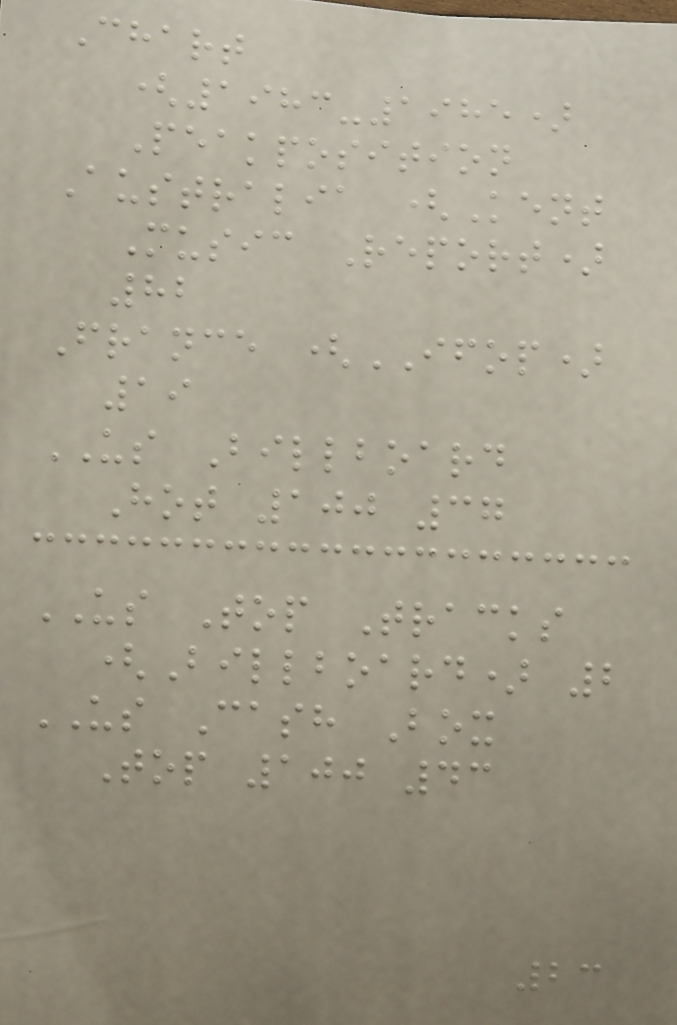Chart
(1983-1985)
Peakposition
Australia (Kent
Music Report)
82
France (IFOP)
19
US Billboard
Hot 100 37
US Top Tracks
(Billboard) 2
US Cash Box
Top 100 43
23
